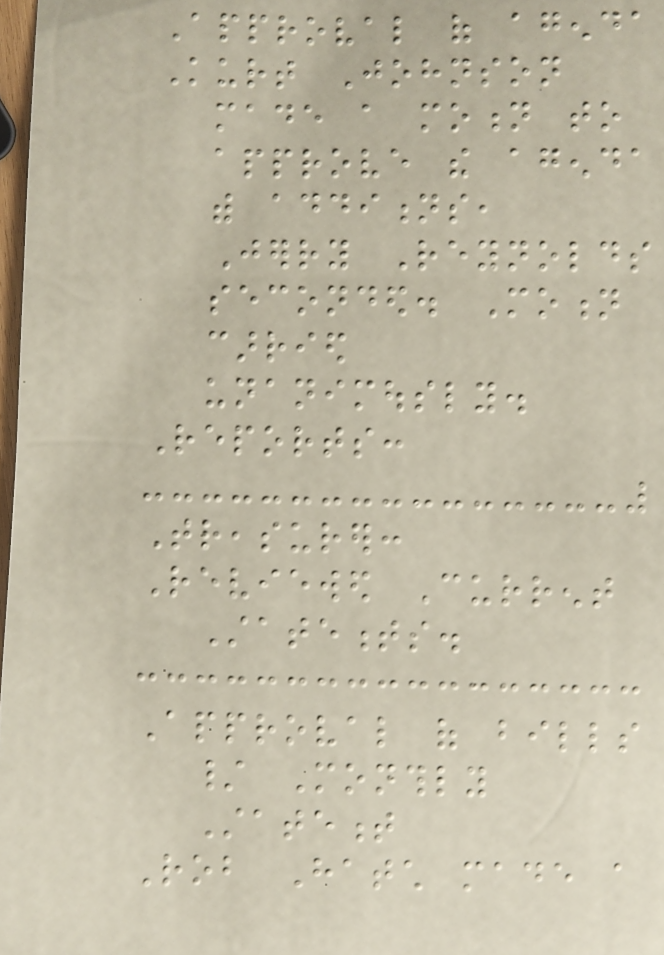Approval of agenda
Kurt Johnson
made a motion to
approve the agenda
with additions,
Jerry Reynolds
seconded. Motion
carried
unanimously.
Reports:
Treasurer:
Reviewed Current
Statements.
Approval of bills
/ Monthly
Statement
Rob Hatch made a
